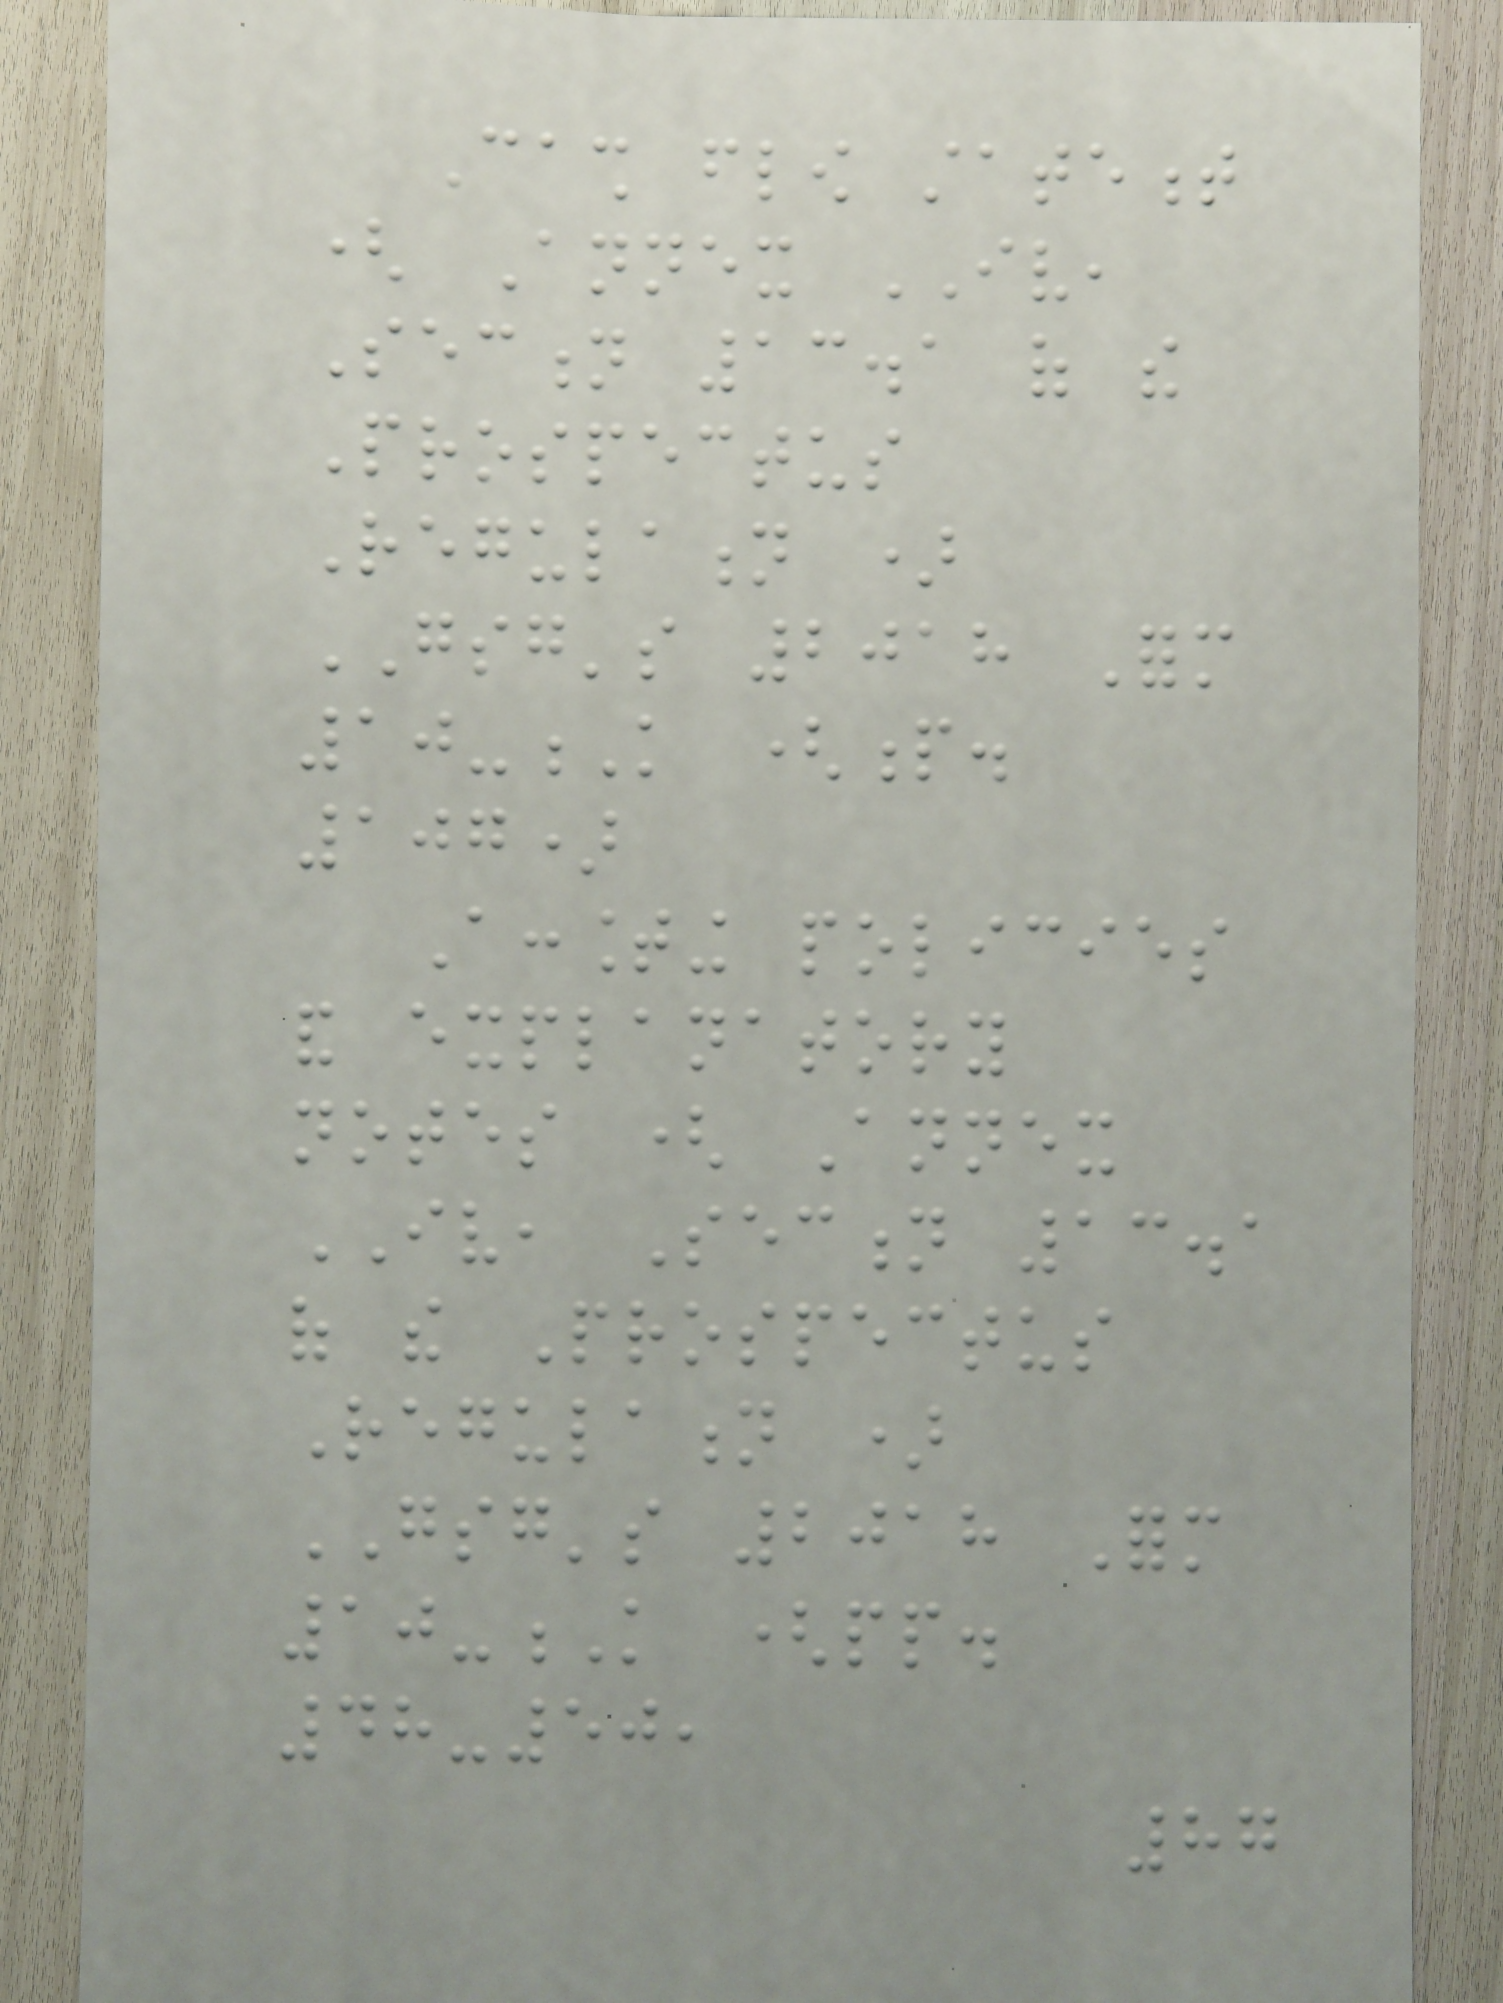Cash flow statement
( Annex IV,
Section 13.1 of the
Prospectus
Regulation )
GSG's 2018 Form
10-K (p.
107)
Accounting policies
and explanatory
notes ( Annex
IV, Section 13.1
of the Prospectus
Regulation )
GSG's 2018 Form
10-K (pp.
48-50,
87
